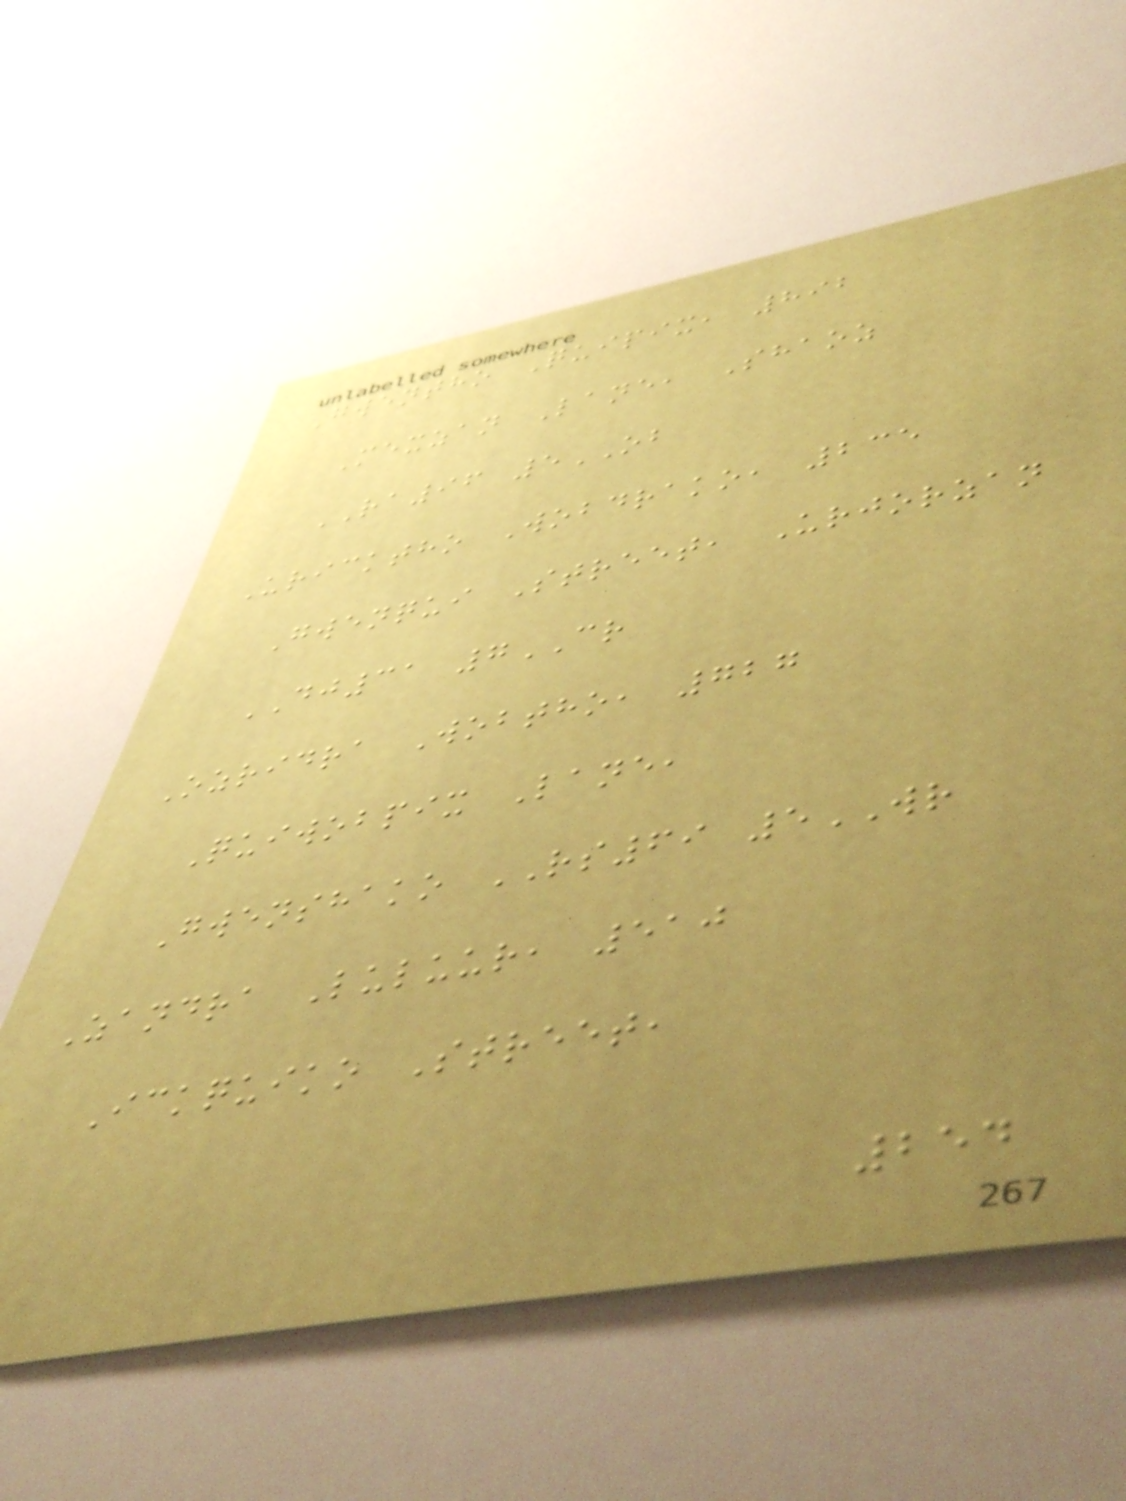Gwentho Quipix, 892
Mexzan Lane, Shaoz
RA96 5OB
Uricktho Wobdrako, 235
Gwenqui Street, Urjorzan
DJ31 7CR
Ozridra Wobtho, 727
Quiwobpix Lane,
Gwenshako RS69 5WR
Zandra Luluur, 510
Ickquiko Street,
254
